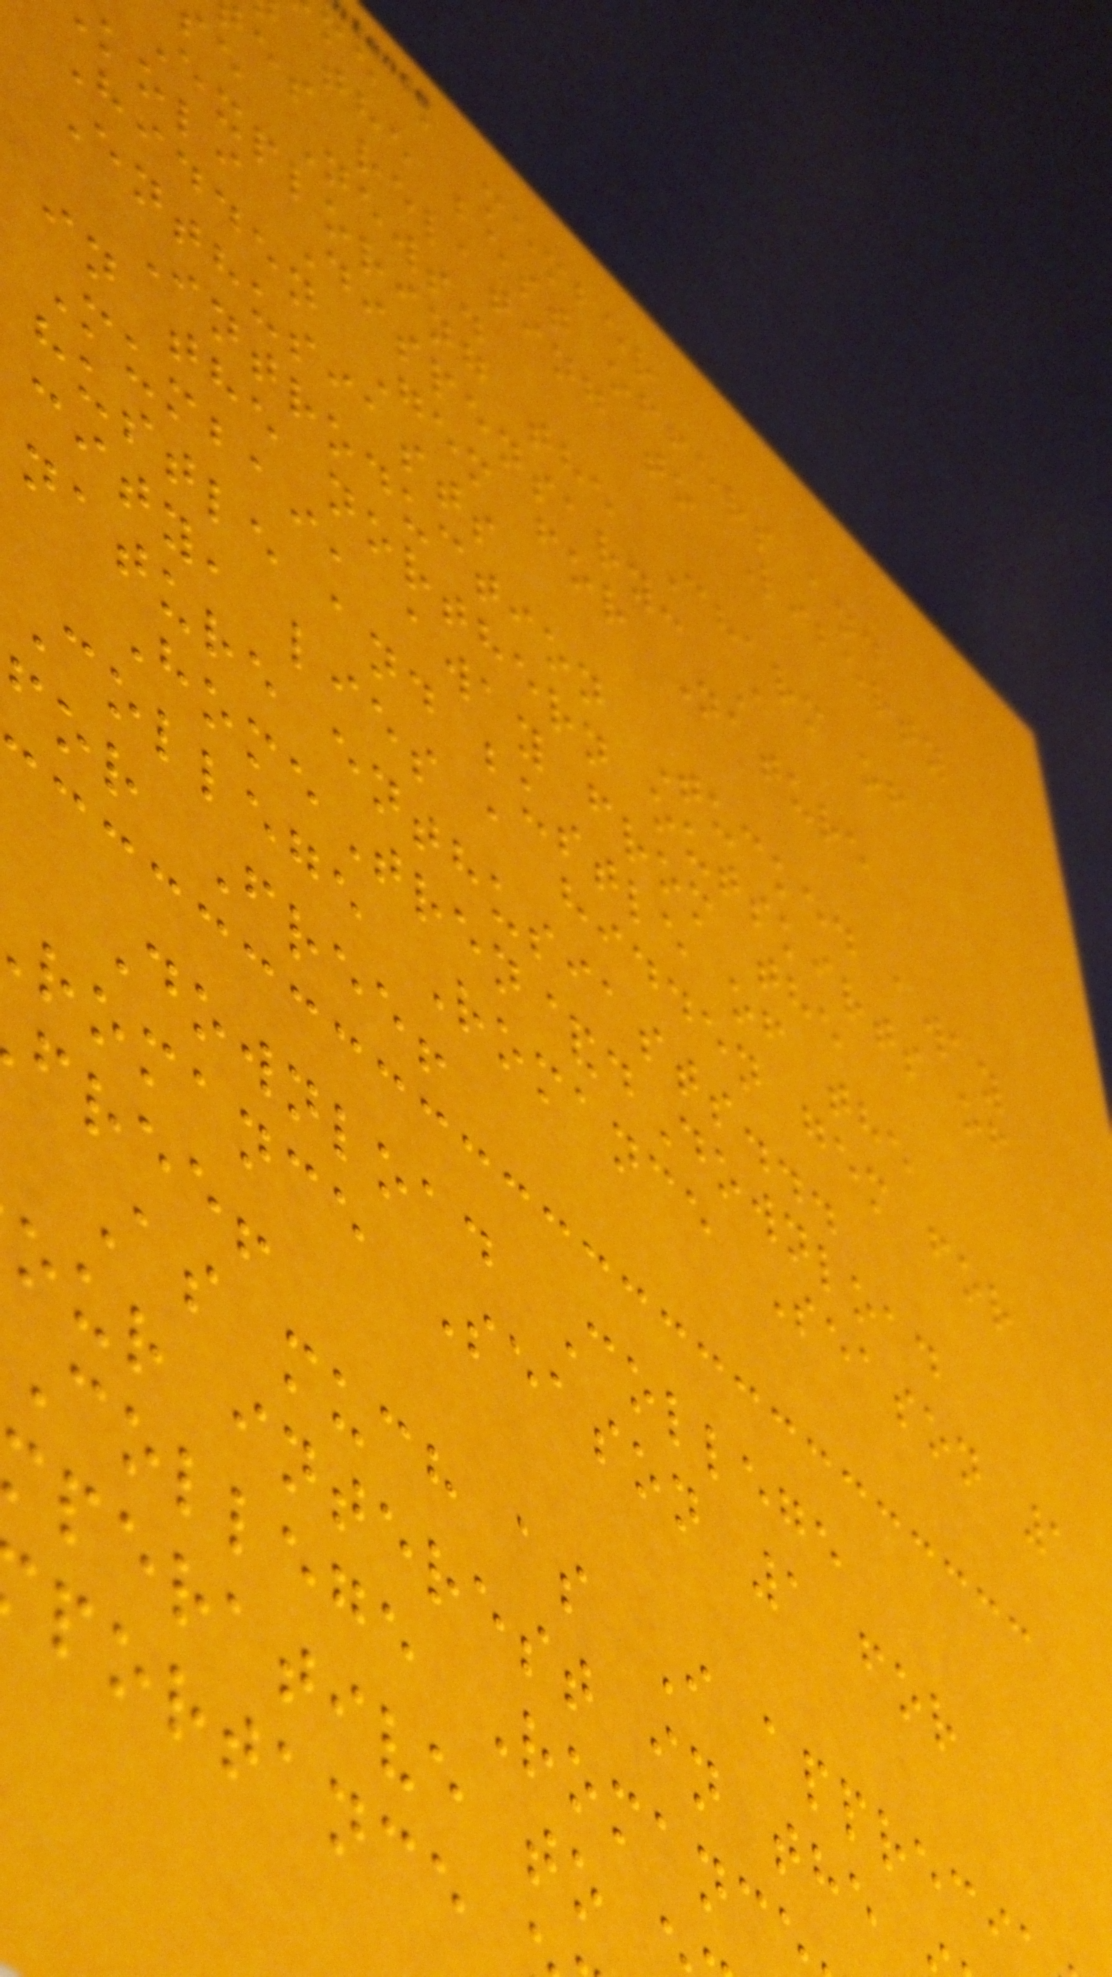me a member
the best offers and
es relating to Liberty
e News.
Exploring the Charm of
koli Dispensary: A
Hidden Gem for Nature
Enthusiasts
Introduction Tucked away
in the northern outskirts of
Mumbai, away from the
hustle and bustle of the
city, lies a hidden gem for
nature enthusiasts...
HomeTren&dDownload
College Romance Season 1
for Free!
Download College
romance Season 1 for
free!
As much as I appreci
our interest in the
College Romanc
perative to
portance
